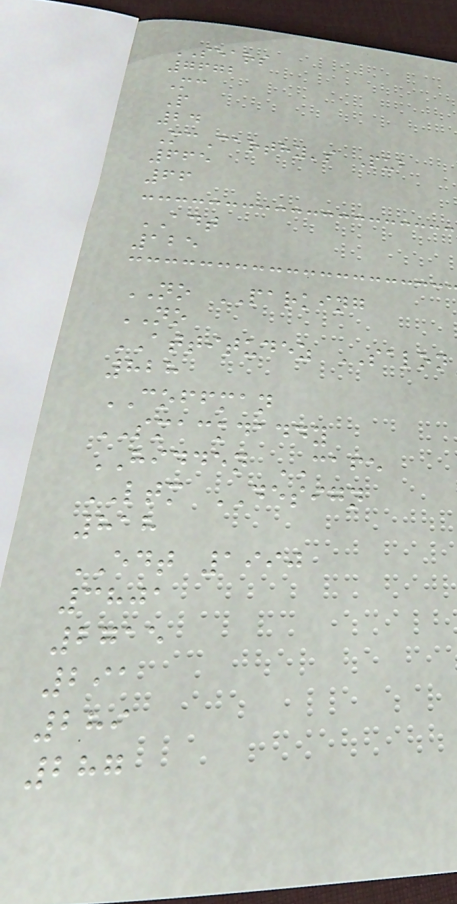SEARS
7672
Mc
P
24
McCarthy's Pub
665
66
ADT
125
NO PARKING
NO
ATTITUDEZ SALON
828
COFFMAN
SMACKDADDY
HIDDEN CAFE
LTM DESIGN
818
EDT 1990
3801
2715
291
289
287
